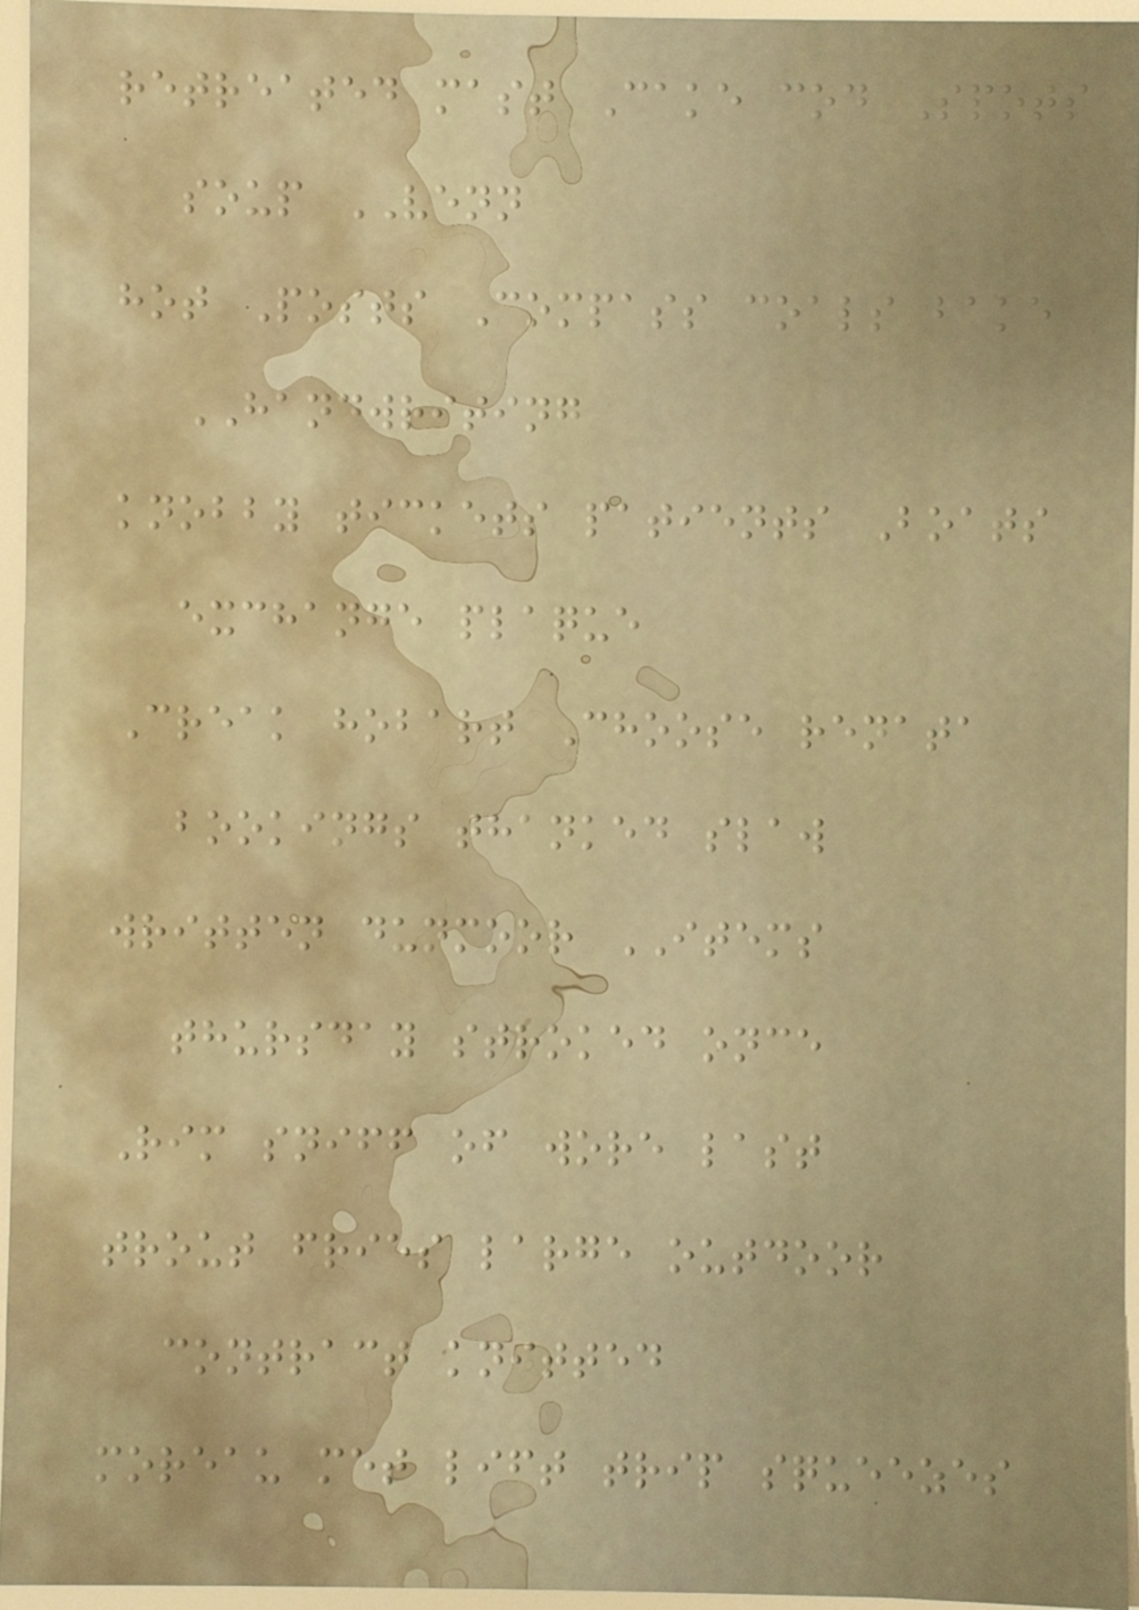retreated mast Cake cod Spots
soup VENN
hot Posts Compass coals bake
HANDWRITING
knobby tickets patients Boats
exchange plaque
Creak hobart Choose renata
bookings thanked slaw
written dunmoor ITEMS
thursday stroked once
Rim sniff of wore last
trout fries large outdoor
contract knitted
moreau met lift trip squeezes
